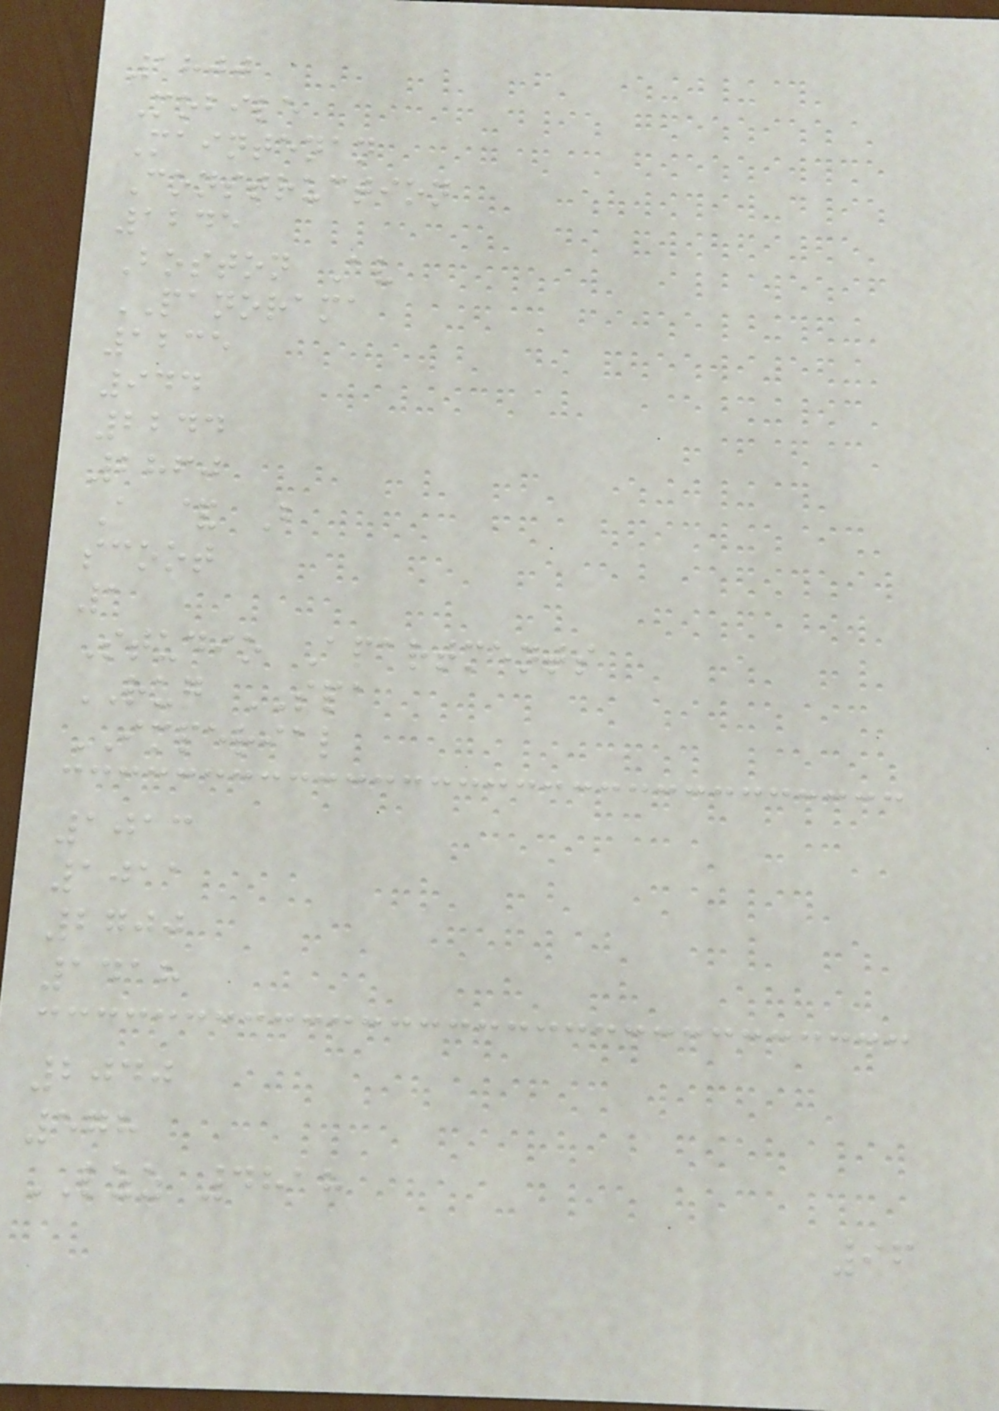1800
Mobile
Maintenan
Construction
1245
Boston Av
PANORAMA
1235
944
2244
2860
A & B
scoot
1
Studio Apartments
RUG SPA
IMPERIAL
1013
1011
2700
1418
2040
578
LZZ 4818
96
